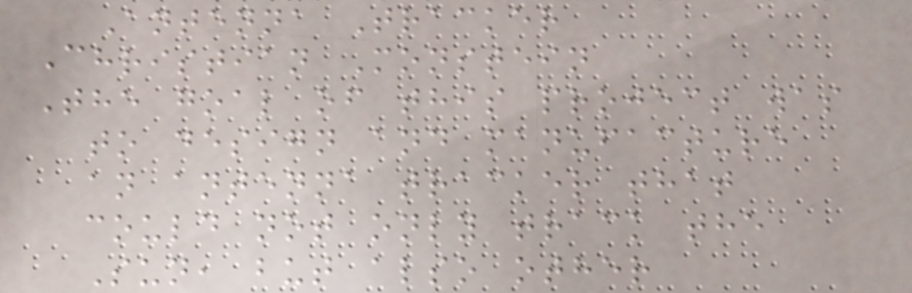Antenna Tracker
Christian Monstein
The goal of this project was
to design and manufacture
an antenna tracker that
could not only track the
Sun, but also other
